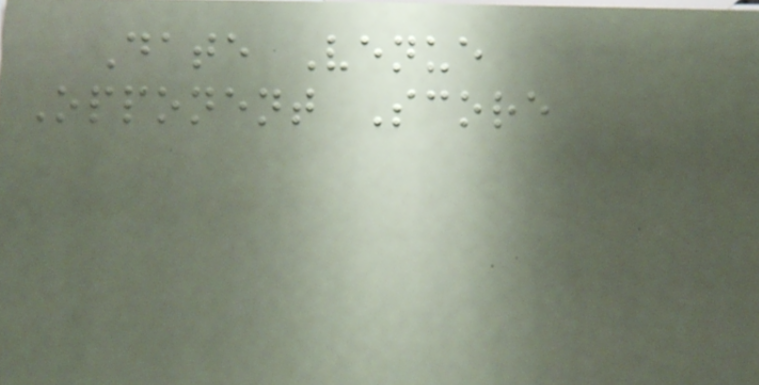Date Venue
Opponent Score
